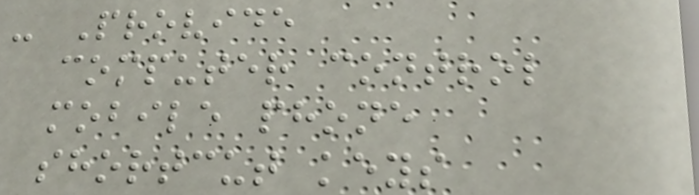- Provide
computer control
mobile phone
shortcut keys
